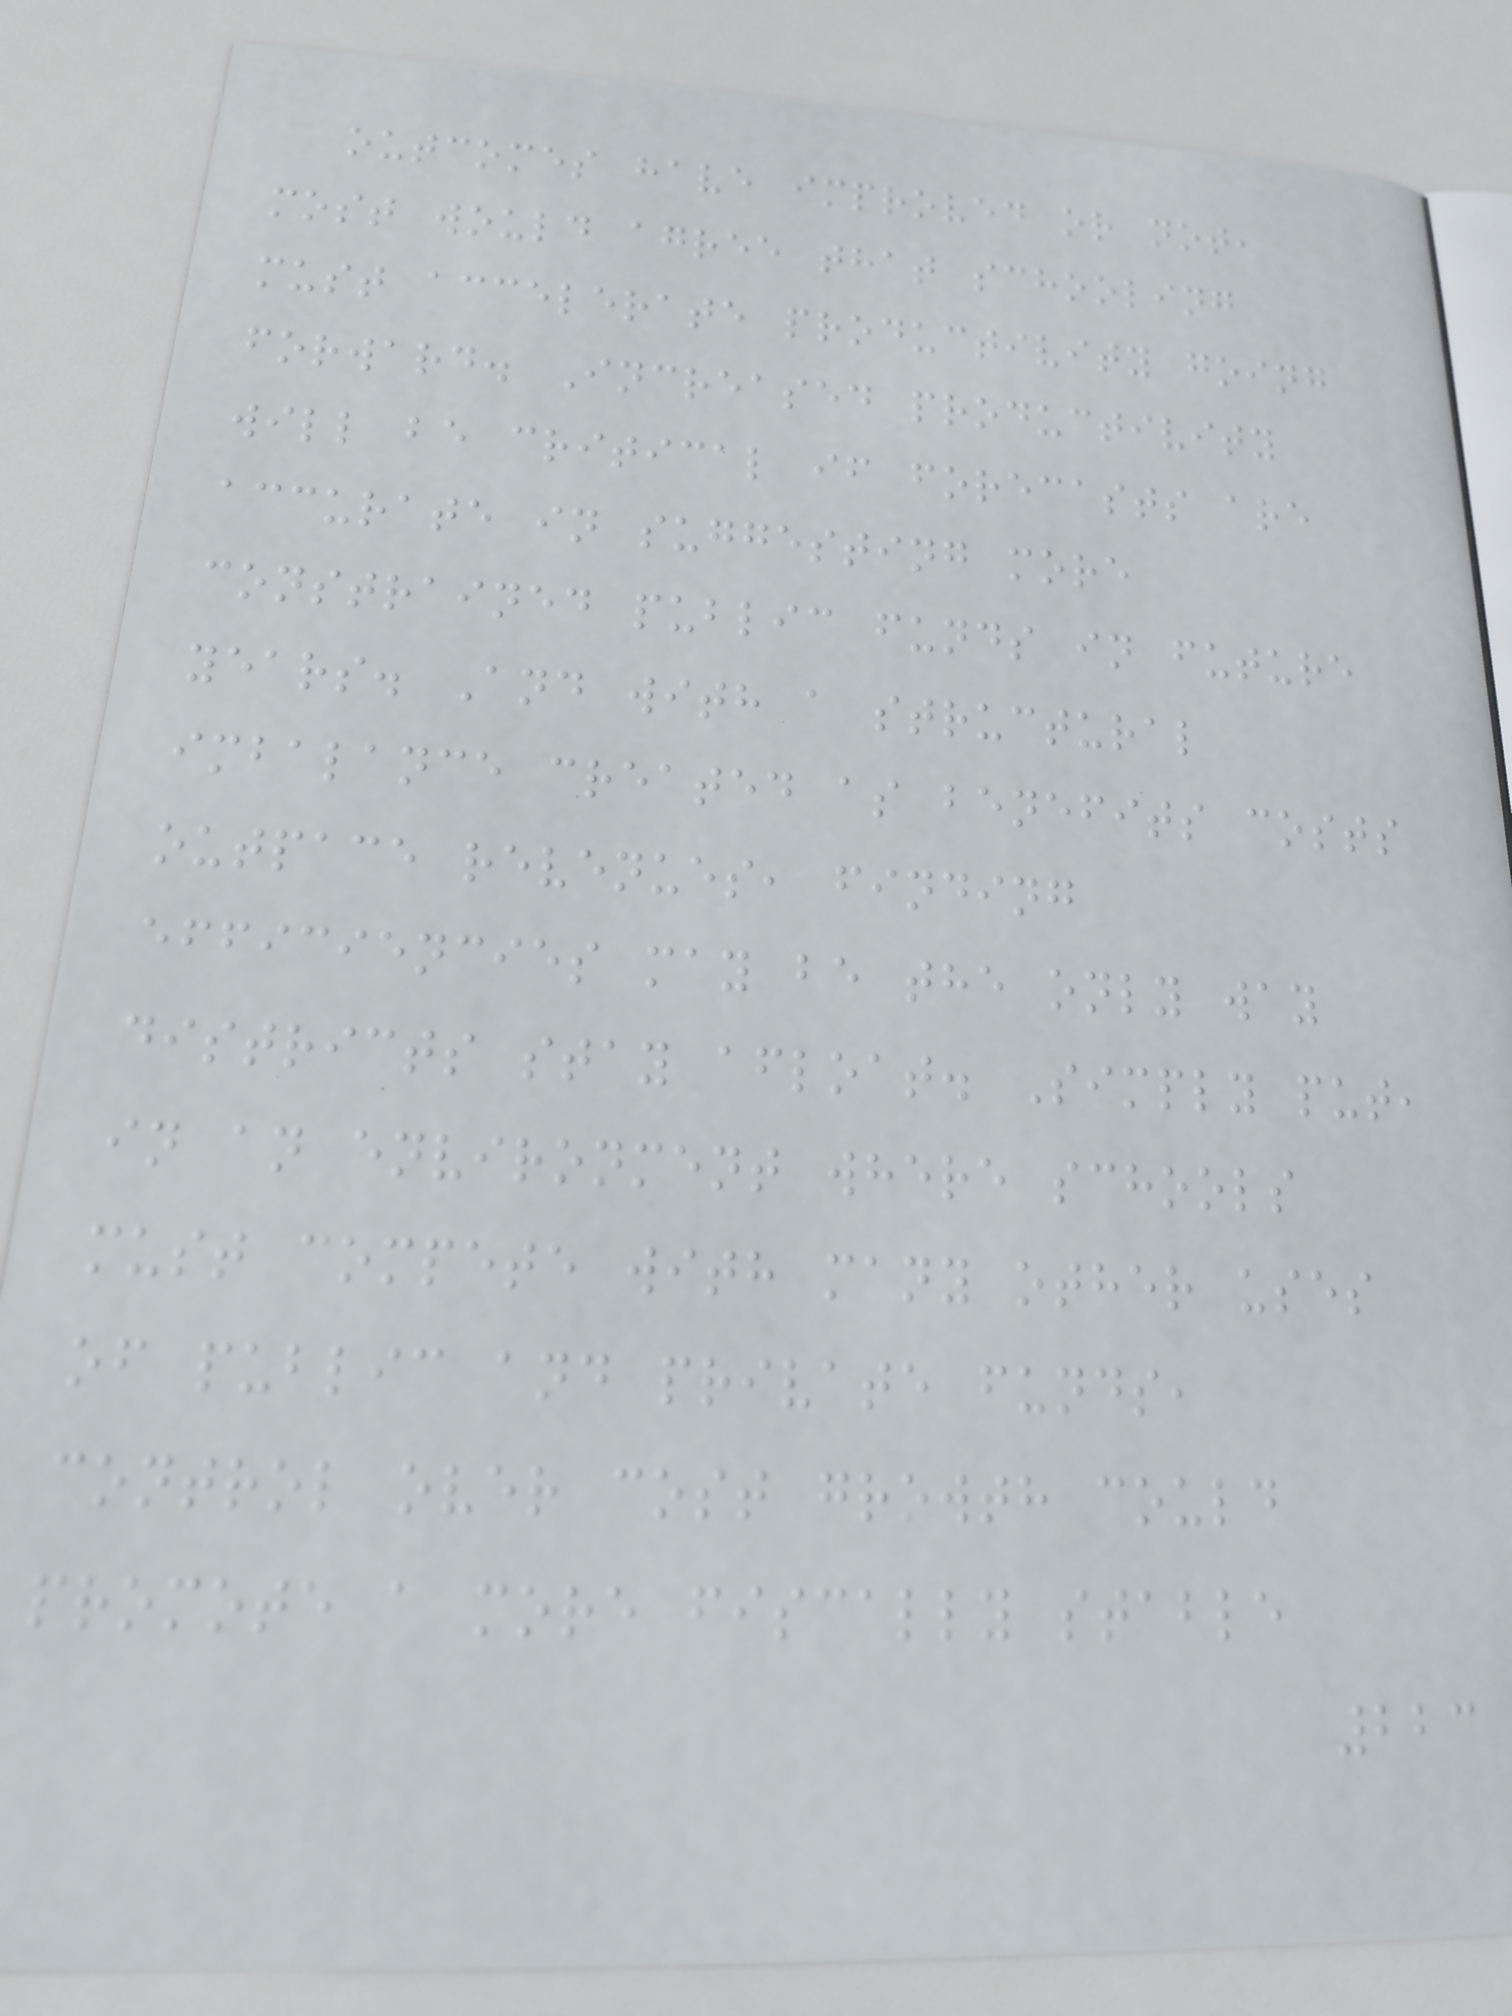outcomes have improved or not,
most would agree that schooling
must accelerate productivity going
forward. Increased productivity
will be critical if forecasts are
accurate in suggesting more
constrained public funds in future
years. And with a structural
imbalance created as benefits costs
outpace revenues, finding
efficiencies may be the only way
districts stay afloat. Simply put,
in an environment where schools
must compete with many other uses
of public and private funds,
control over cost growth could
promote a more fiscally stable
223
